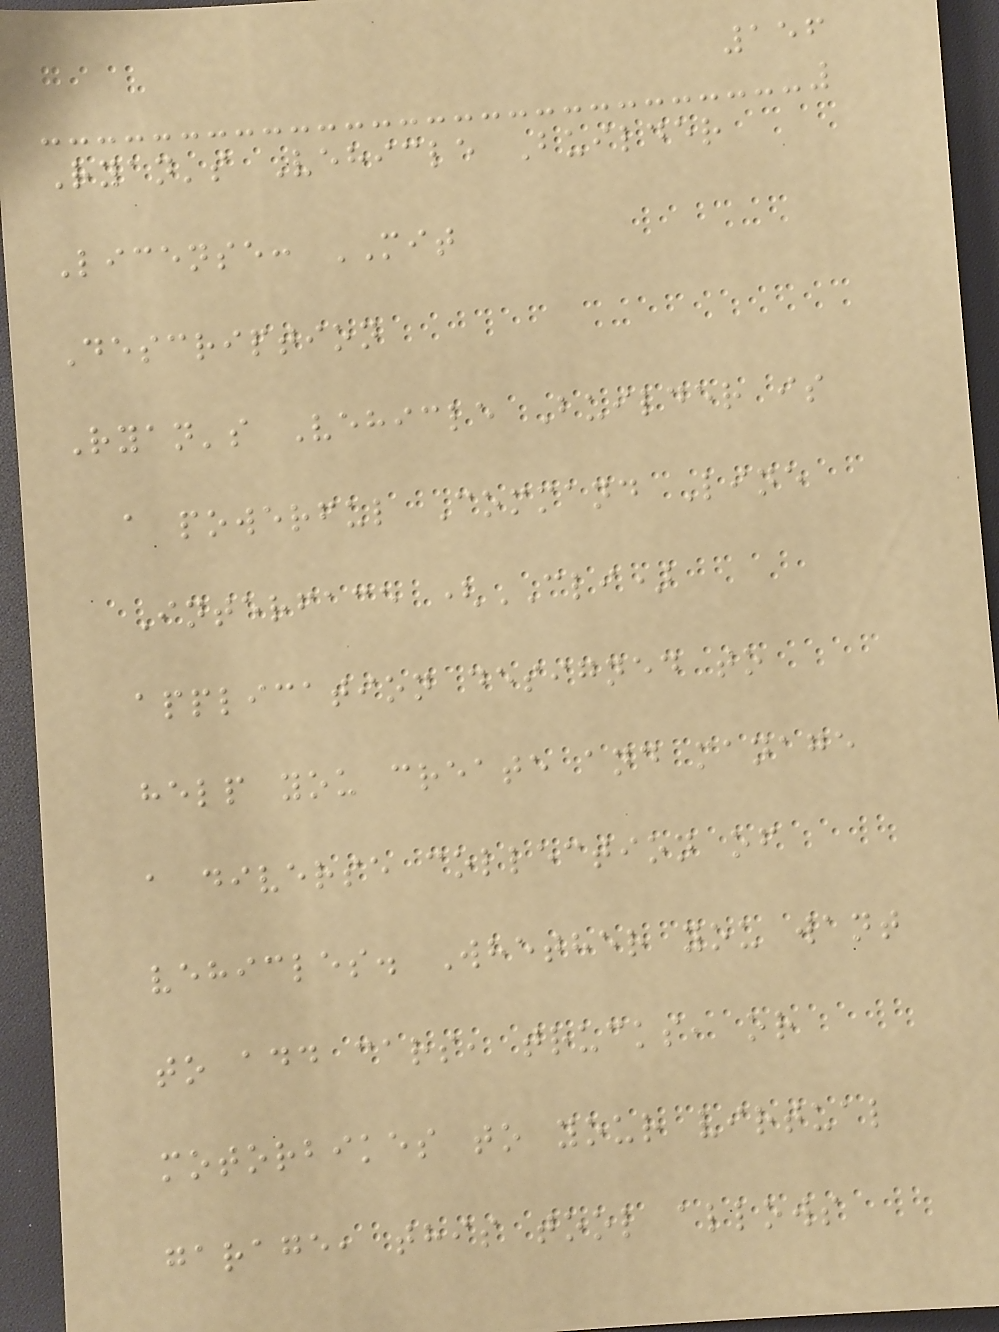156
Ryan's Vehicle Builder
License: MIT
Description
Ryan's Vehicle Builder is
a powerful Command Line
Interface (CLI)
application designed to
help you create and manage
a diverse collection of
vehicles. Whether you want
to add cars, trucks, or
motorbikes to your virtual
garage, this tool allows
